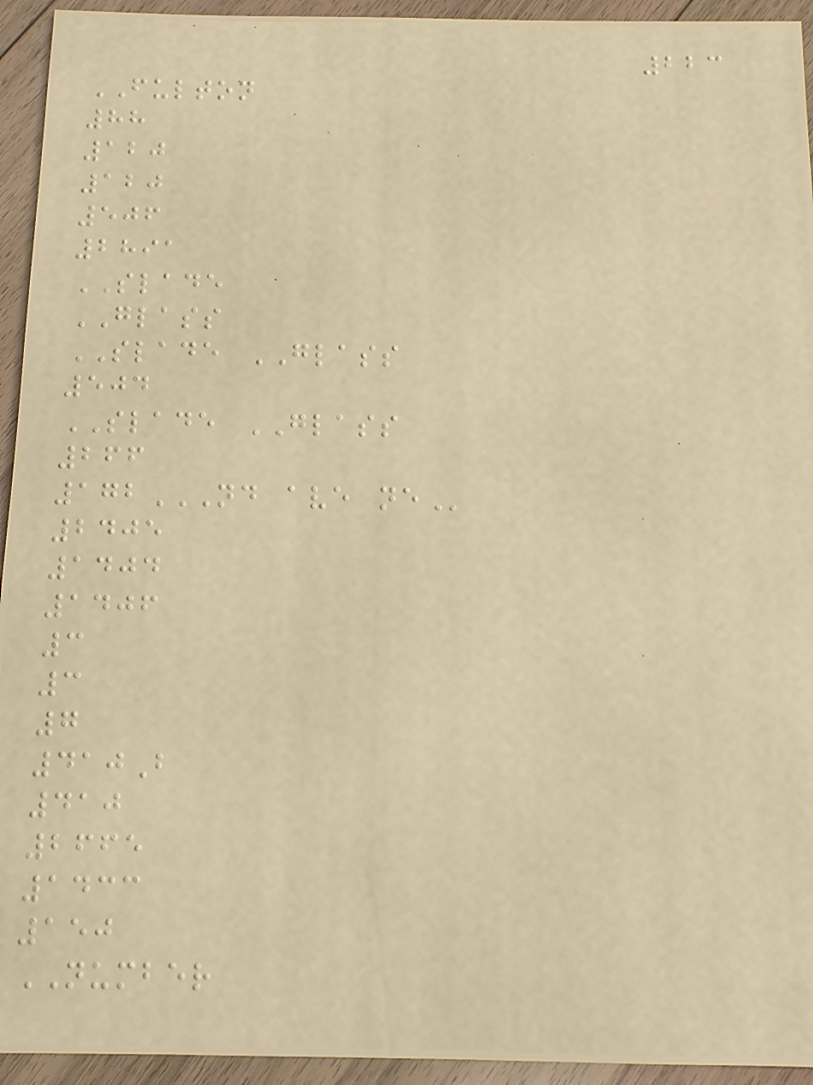223
FULTON
88
120
120
506
2891
SLADE
GLASS
SLADE GLASS
504
SLADE GLASS
266
172ND AVE NE
2405
1404
1406
3
3
7
410B
410
2665
1433
150
NUMBER
